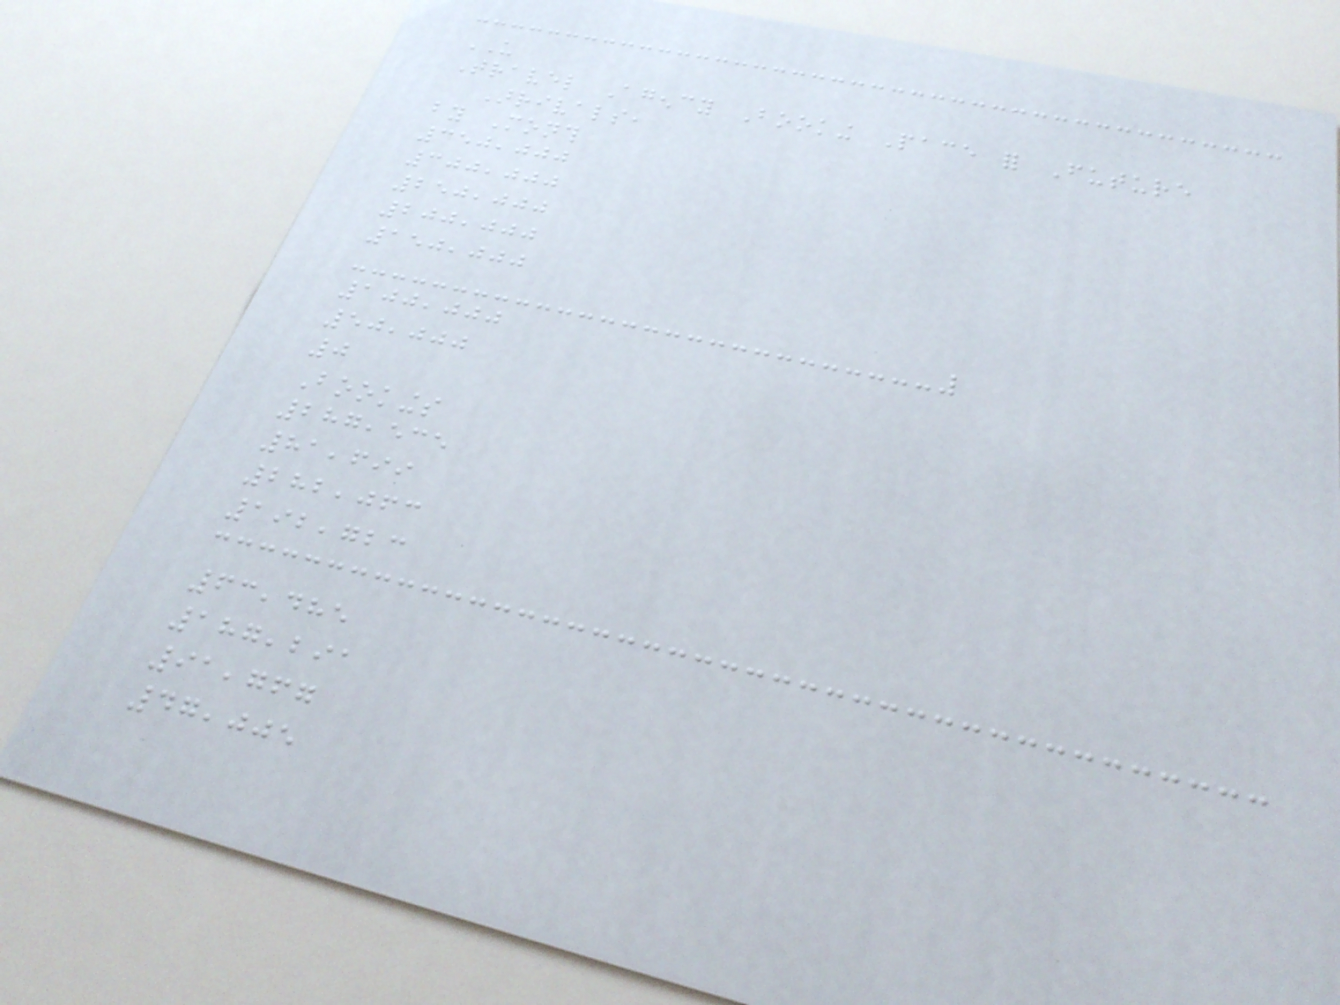US
Travel Agency Booking Pace for Future
Arrivals,
by Month
350,000
300,000
250,000
200,000
150,000
100,000
50,000
0
Bookings
287,535
81,699
282,063
192,723
63,485
187,291
91,767
47,005
